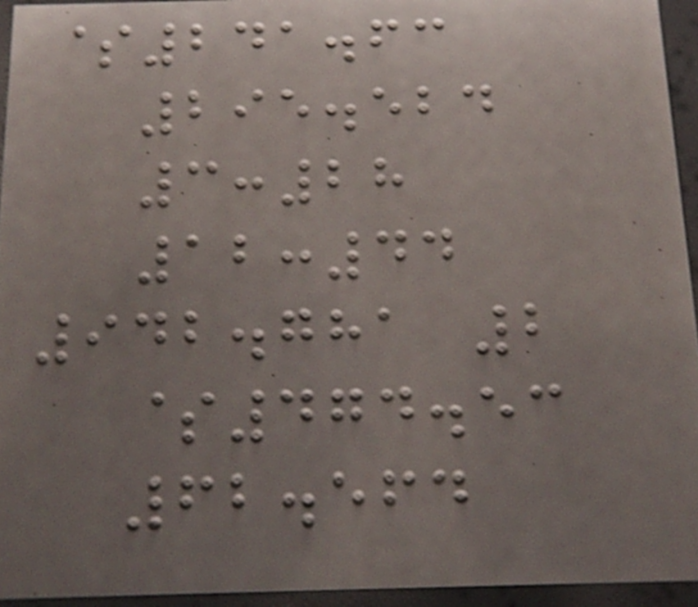$241.63
295.524
3:28
12:44
942.781 2
$474.53
62.564
